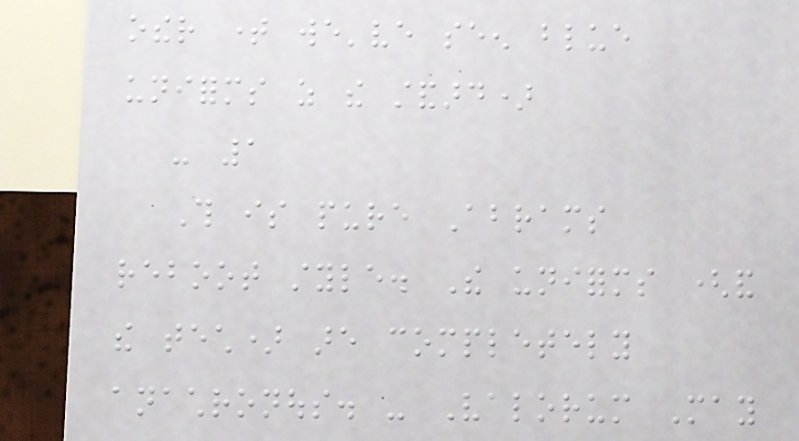other time we've seen blue
uniforms as the standard)
- 1
This is pure Abrams
reboot style. The uniforms (and
the tech) are completely
anachronous. - Valorum May
